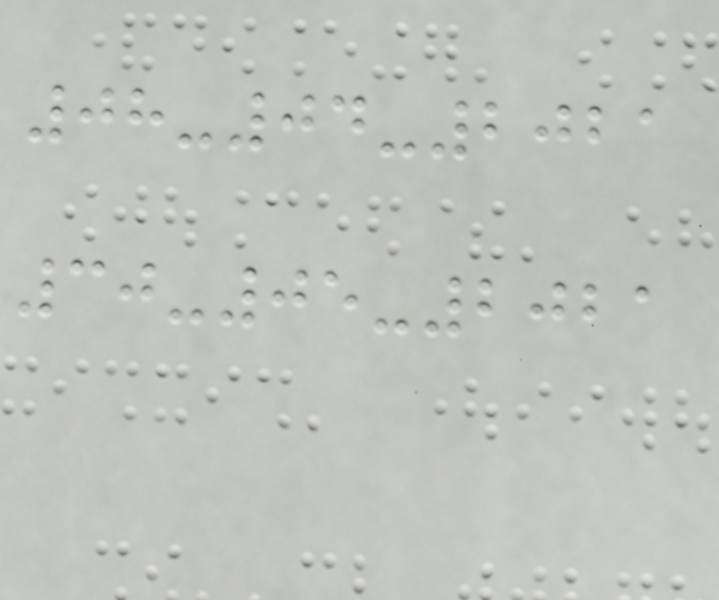08-04-2021
30-05-2021
